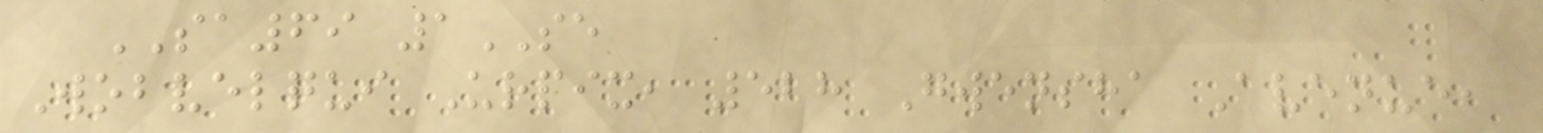SA69 1SE
Wobvelqui Urpix, 528 Gwensha Avenue,
